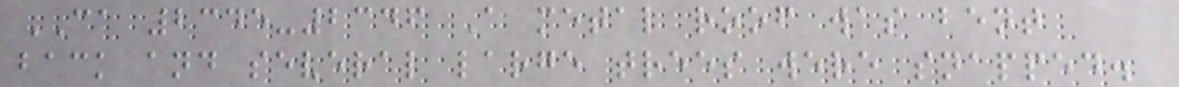CA 2345-2346 A metal roof was bent
back and several large trees were snapped.
